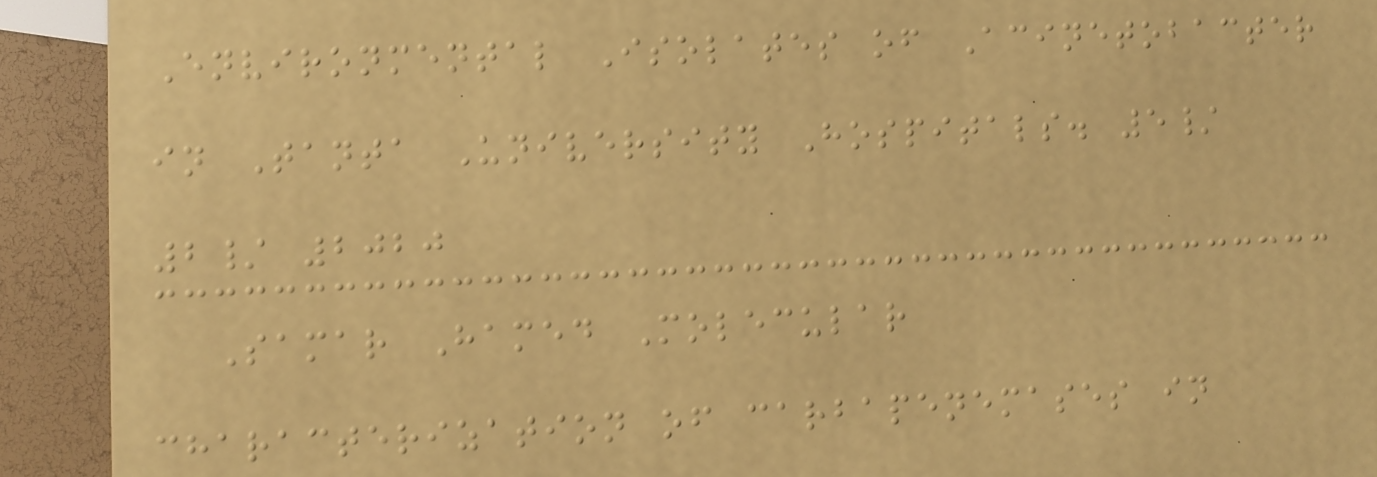Environmental Isolates of Acinetobacter
in Tanta University Hospitals. 5/
2/ 2020
Samar Hamed Molecular
characterization of carbapenemases in
